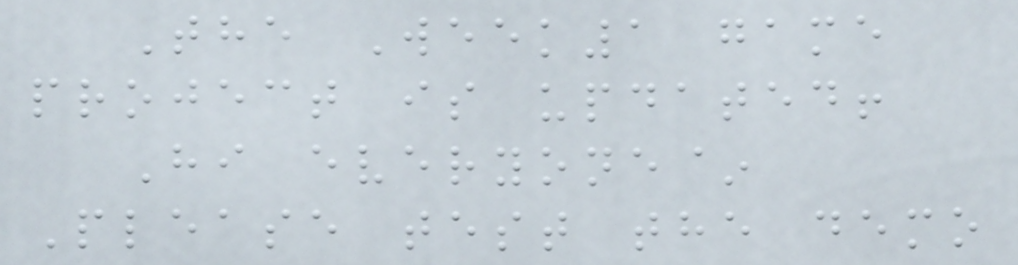The Week1 game
project is updated!
Hi everyone~
Please test the demo
